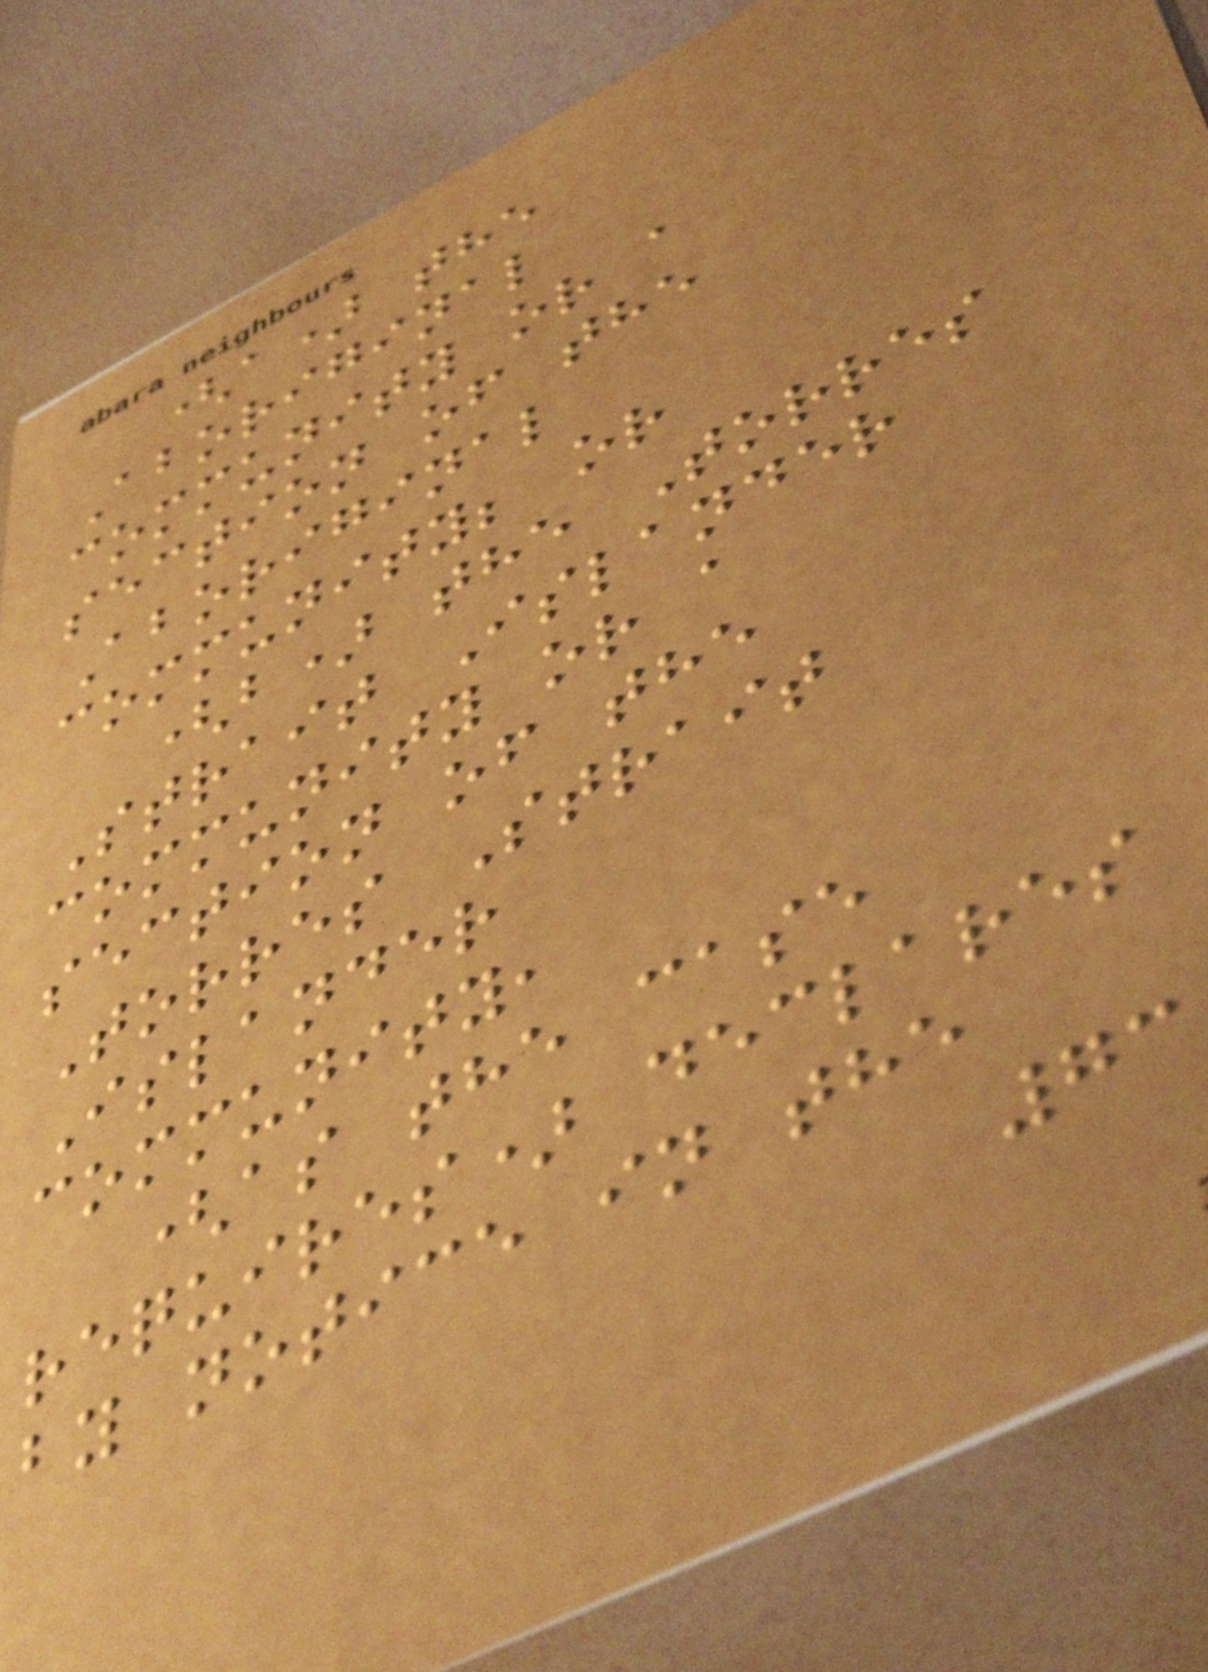(a) the
Aboriginal
community or a
section of the
Aboriginal
community; or
(b) the Torres
Strait Islander
community or a
section of the
Torres Strait
Islander
community,
(as the case
requires) declares
by notice in the
73
